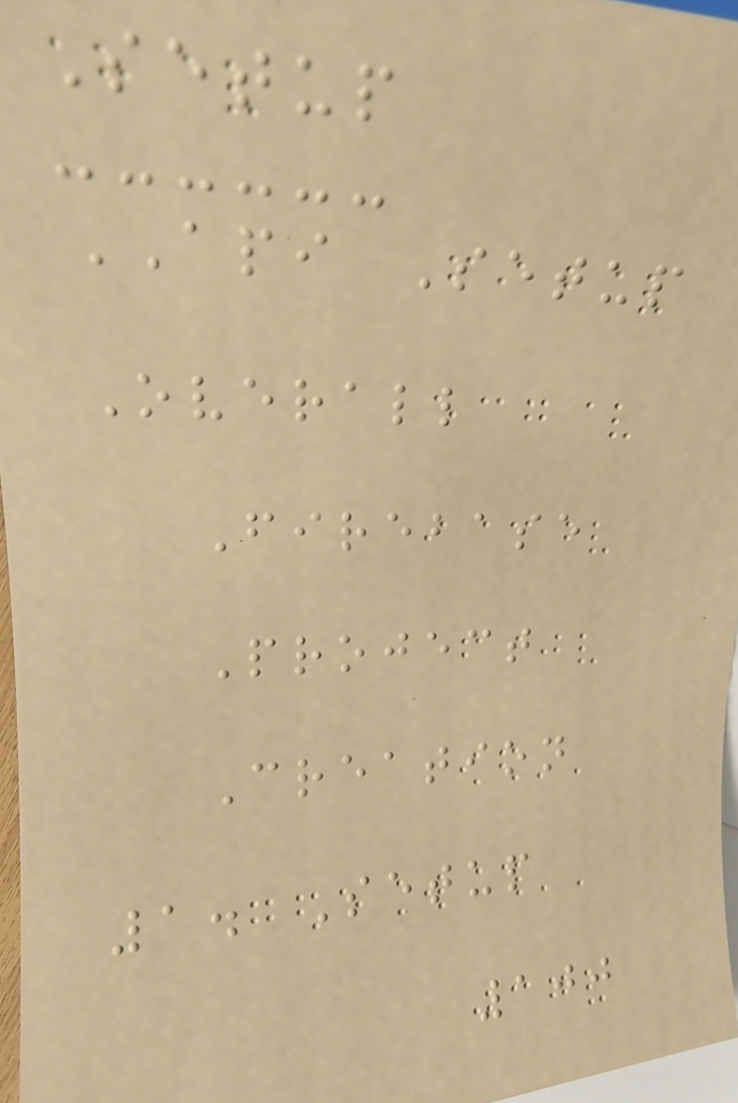Setup
API Setup
Overall
Firebase
Project
Creation
1. Setup
100
